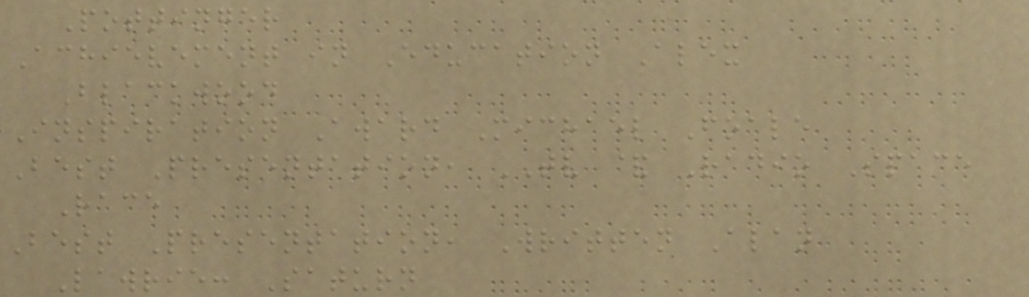Pottinger
Achievement in Education Alex
Blackwood
Inspiration Award Michael Foale
Best Presentation, TV & Radio Space
Race
Best Presentation, Written Alan
Lawrie: Saturn
